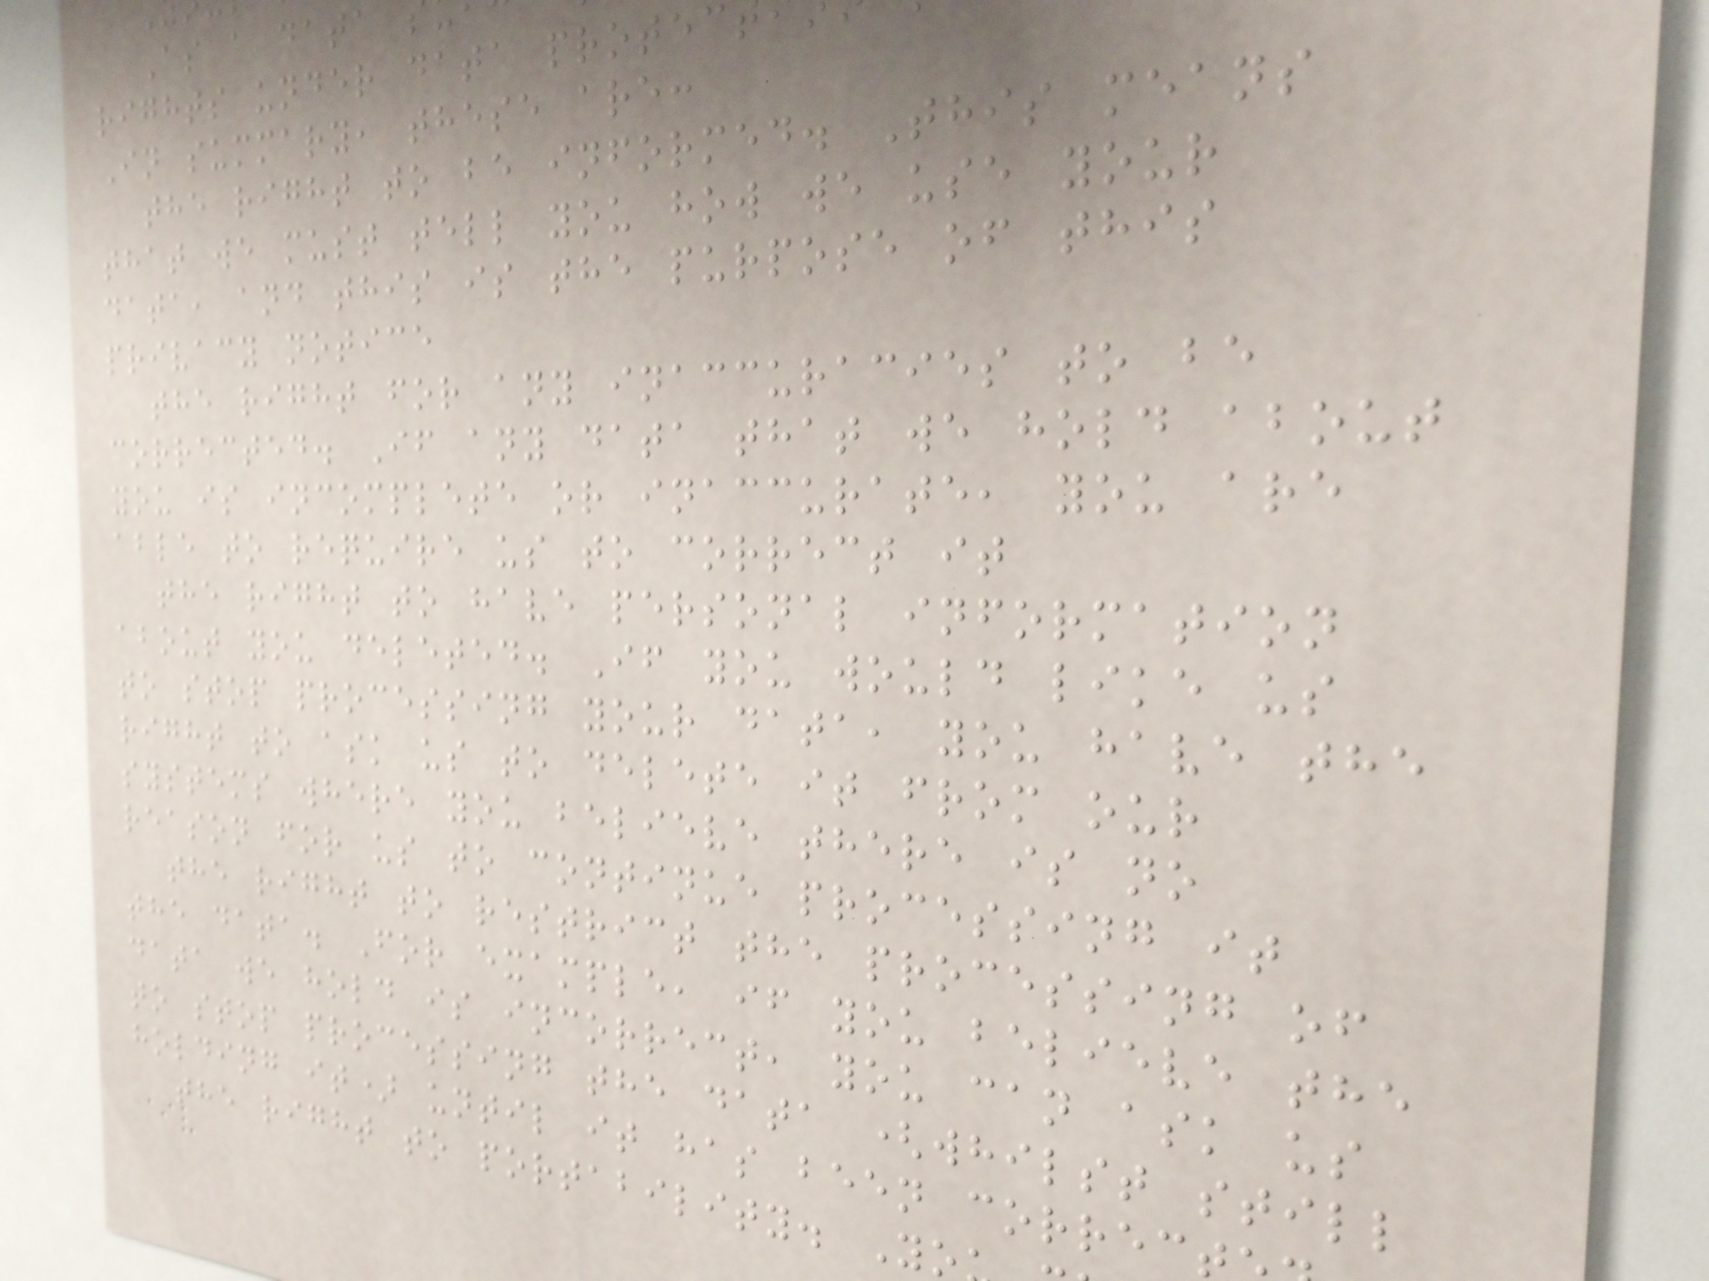As a data
rights under data protec
In summary, these are:
the right to be informed. This means
that we must tell you how we use your
data, and this is the purpose of this
privacy notice
the right for any inaccuracies to be
corrected. If any data that we hold about
you is incomplete or inaccurate, you are
able to require us to correct it
the right to have personal information
about you deleted. If you would like us
to stop processing your data, you have the
right to ask us to delete it from our
systems where you believe there is no
reason for us to continue processing it
the right to restrict the processing of
the data. For example, if you believe the
data we hold is incorrect, you can ask us
to stop processing the data (whilst still
holding it) until it has been correc
the right to portability. Yo
